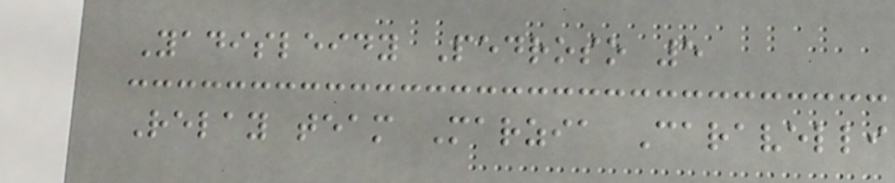Yadisleidy Pedroso 5
Relay team Marzia Caravelli
